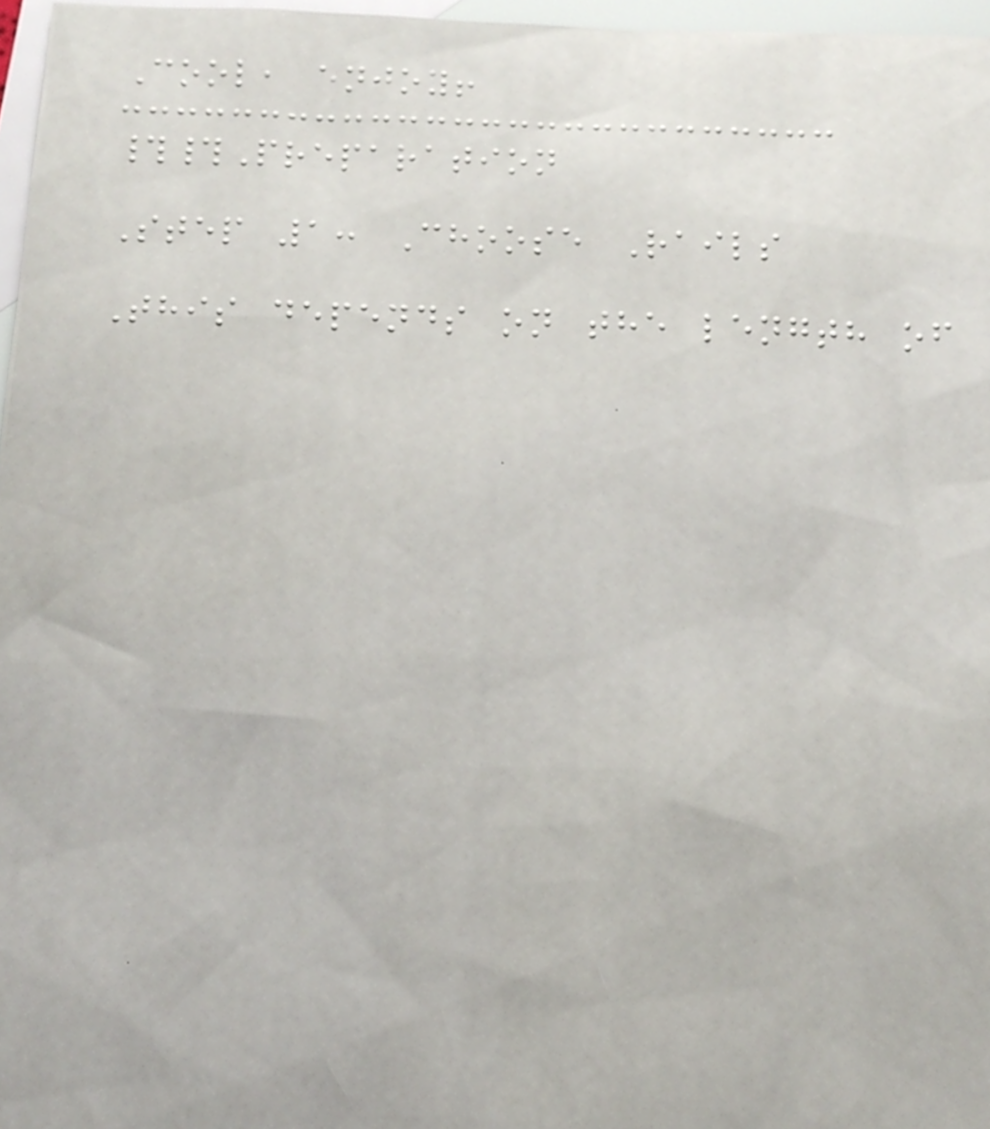Cool, enjoy!
##Preparation
Step 1: Choose Rails
This depends on the length of
